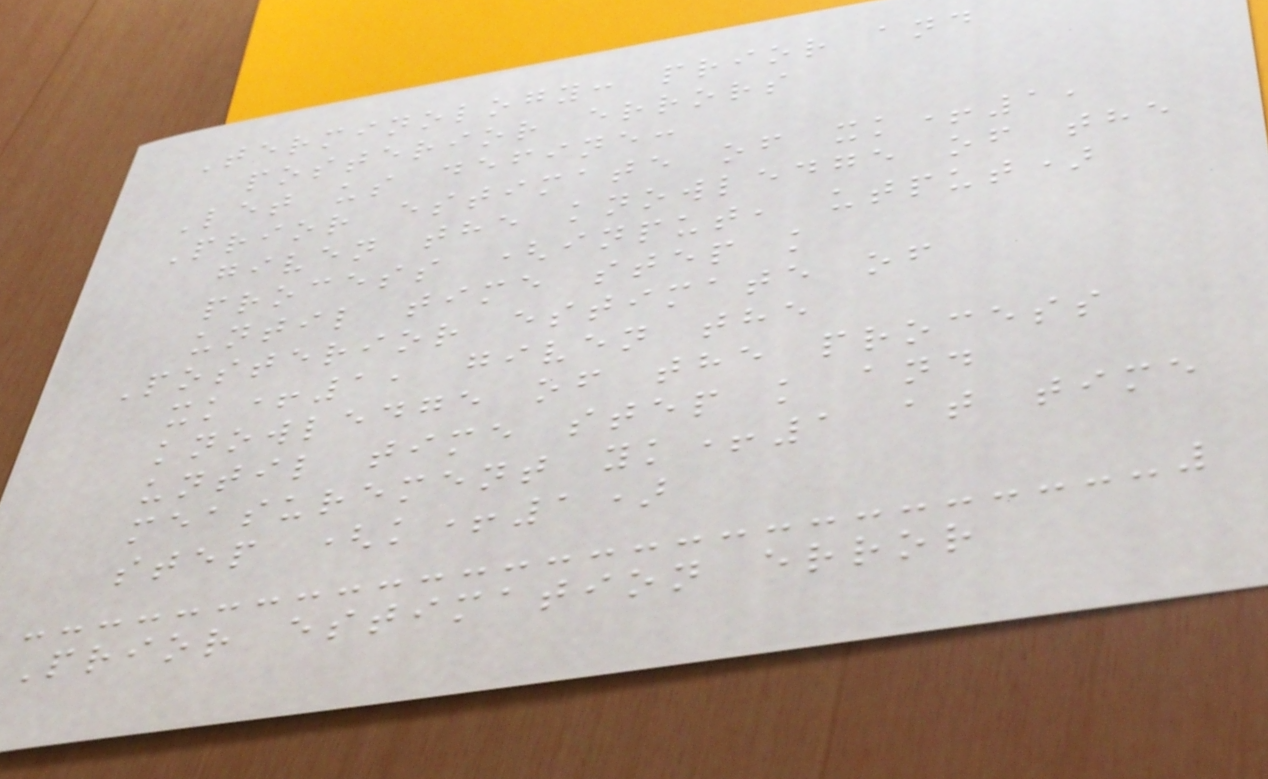Terminology: prior and
posterior errors
Let us define:
Prior estimate of xk+1,
given the knowledge of the
process (input, utput)
until time step k
Posterior estimate of
xk+1, given the
knowledge of the process
until time step k and
measurement yk+1 at time
step (k+1)
Prior estimation error
